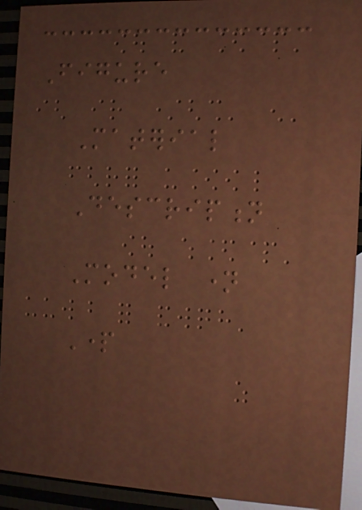Figure
Material
Description
Model name
Part
